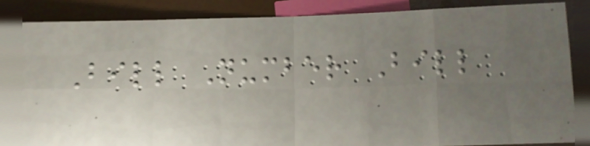Bill Number Bill
